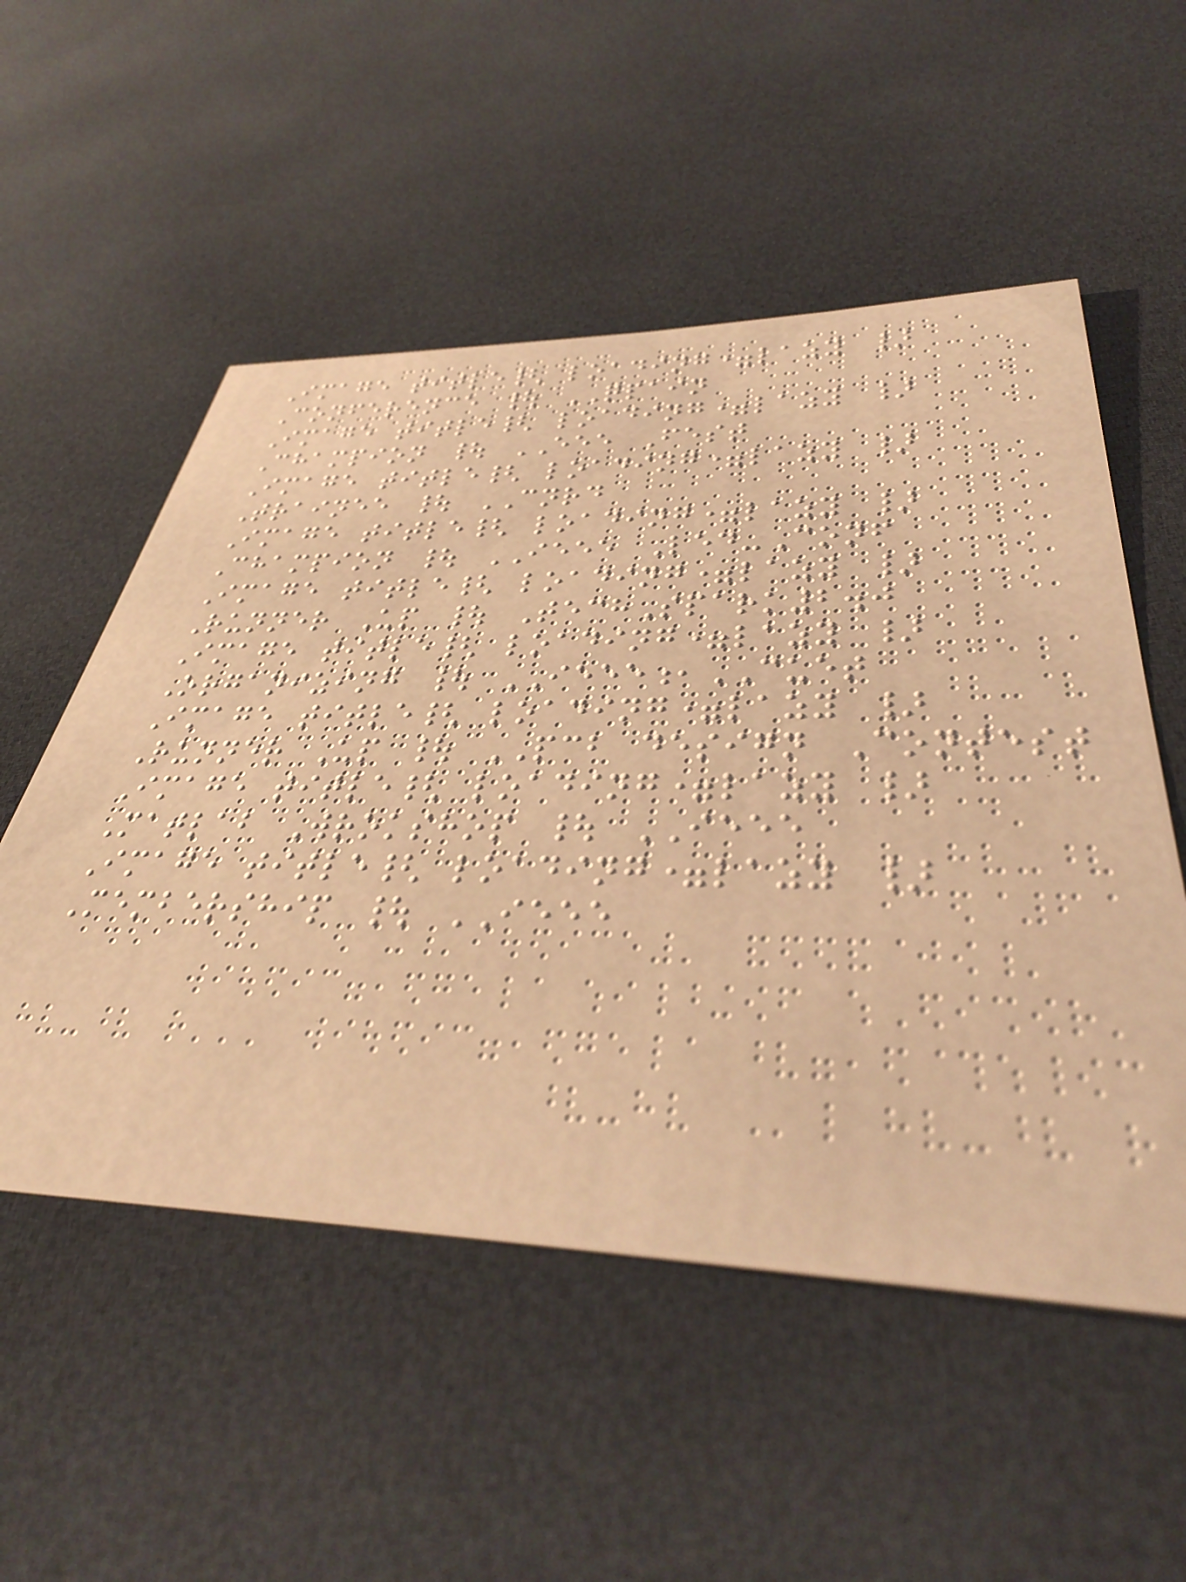Image title{ loading=lazy }
Conference | QPAIN
Image title{ loading=lazy }
Champion | EEE Fest
Image title{ loading=lazy }
Trainee | CNRD
Image title{ loading=lazy }
Champion | IEEE Led-Conf
Image title{ loading=lazy }
Runner Up | TechSpark2.0
Image title{ loading=lazy }
Organizing | IEEE,CUET
Image title{ loading=lazy }
Runner Up | PCB design Contest
Image title{ loading=lazy }
Matlab Wrokshop | IEEE
Image title{ loading=lazy }
Membership | IEEE
